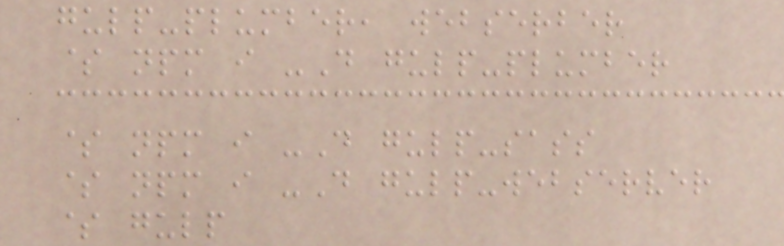gulp-plumber, webserber
$ npm i -D gulp-plumber
$ npm i -D gulp-sass
$ npm i -D gulp-webserver
$ gulp
